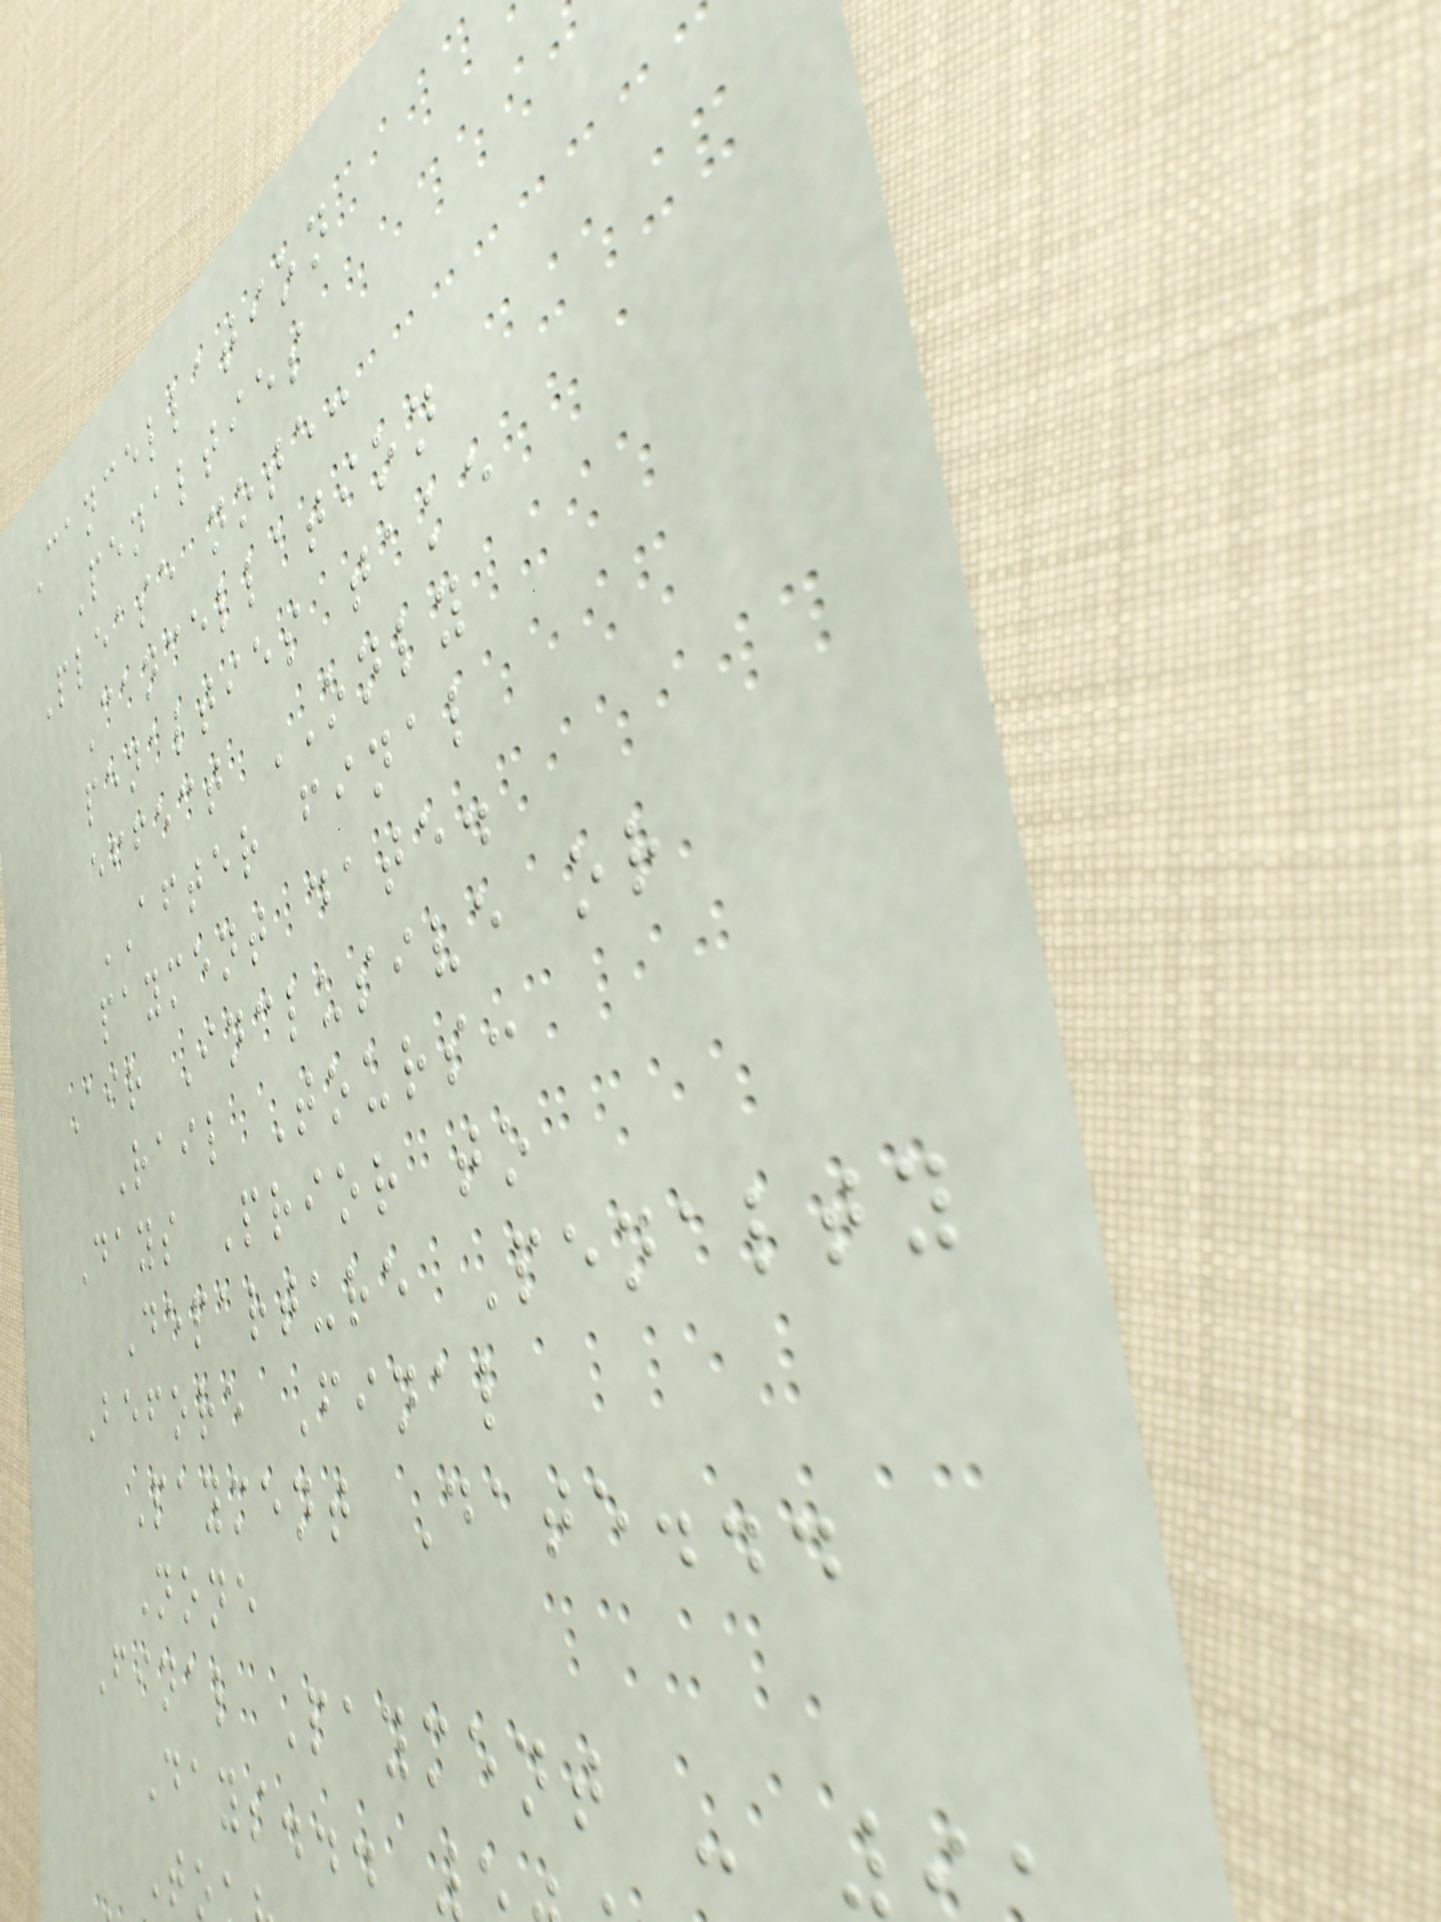Cancellation
Penalties
Please note:
Cancellation
penalties take
effect ONLY
AFTER final
payment date.
Air Inclusive or
Rail Tours:
Days Prior to
Departure Penalty
Before Final
Payment Date...
None
Final Payment -
Days...
